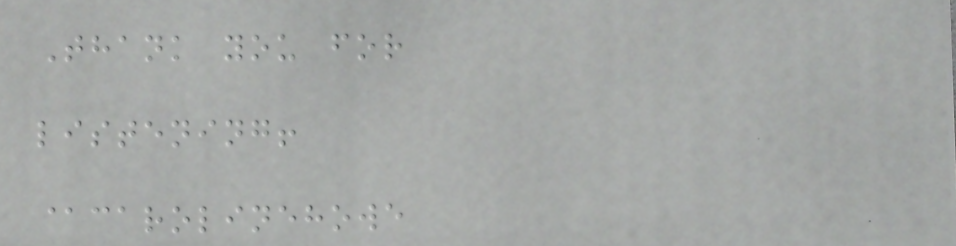Thank you for
listening!
@carolinehowe
